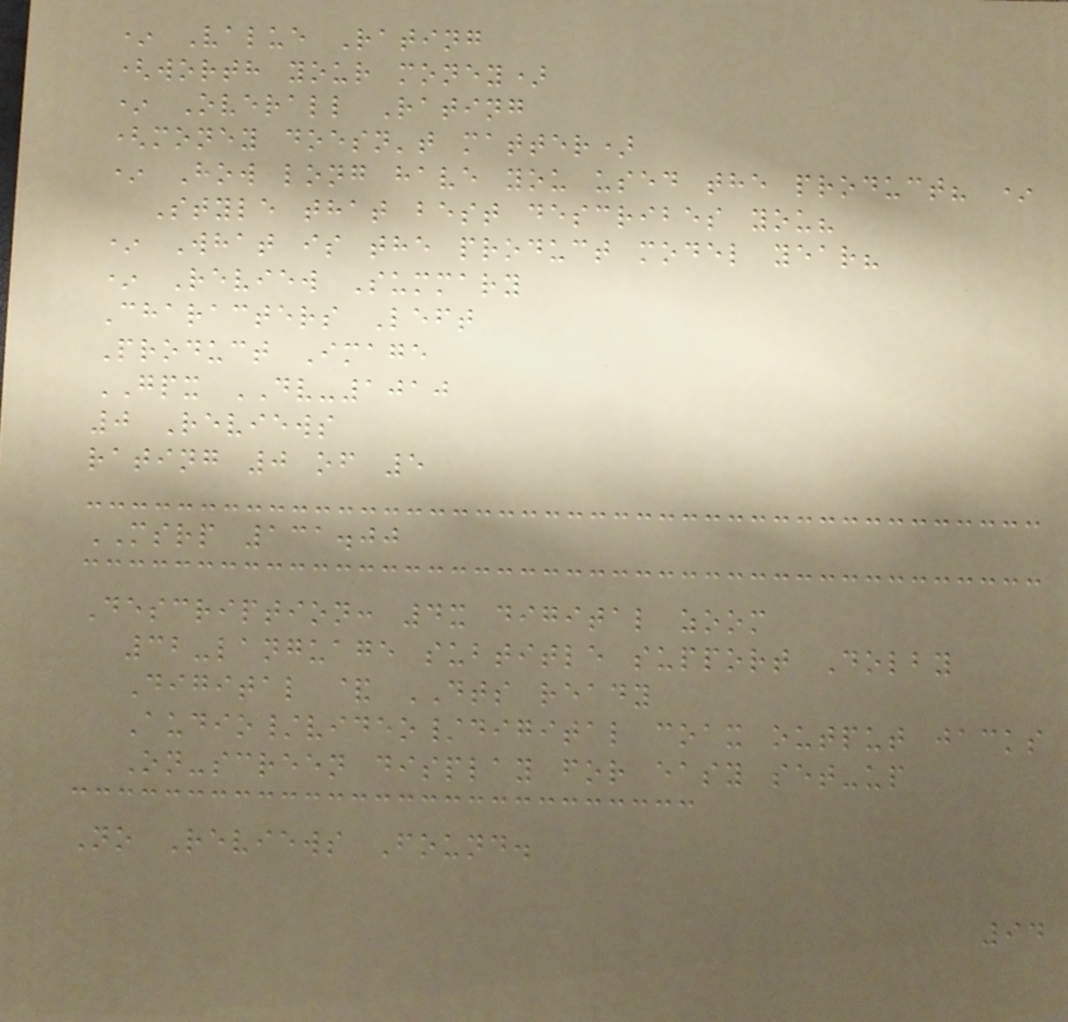* Value Rating
(worth your money)
* Overall Rating
(money doesn't matter)
* How long have you used the product? *
Style that best describes you?
* What is the product model year?
* Review Summary
Characters Left
Product Image
GPX DV-1010
0 Reviews
rating 0 of 5
MSRP 131.00
Description: 4x digital zoom
32-language subtitle support Dolby
Digital & DTS ready
Audio/video/digital coax output jacks
On-screen display for easy set-up
No Reviews Found.
94
